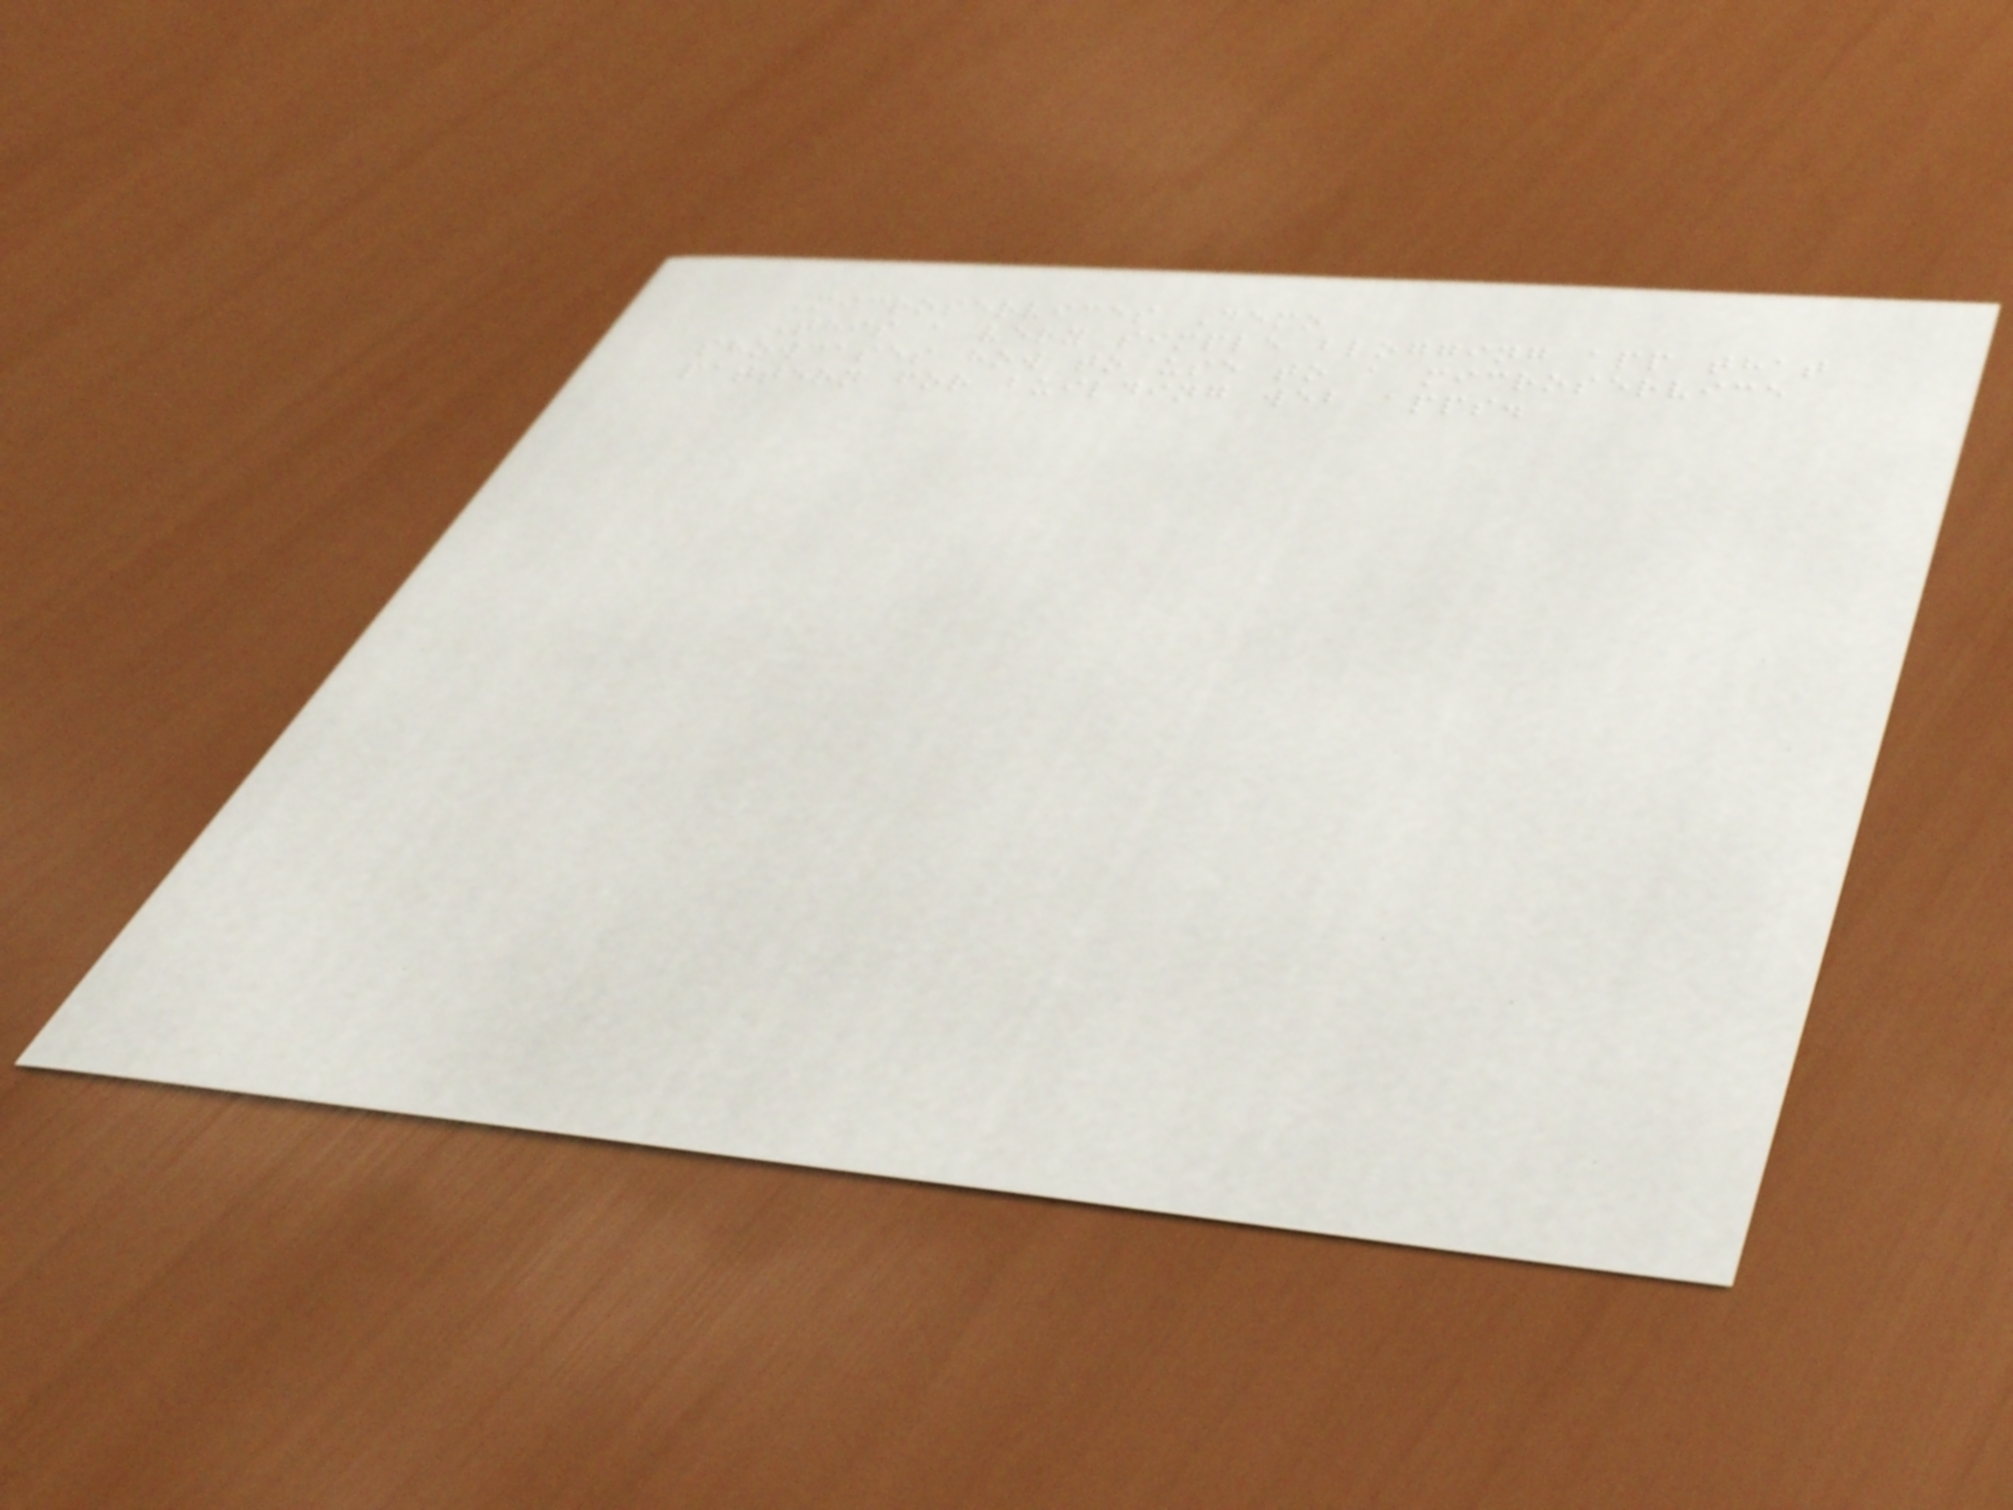Microservices Demo
This a very simple blogging app that
showcases how to use to a microservice
pattern for building web apps.
